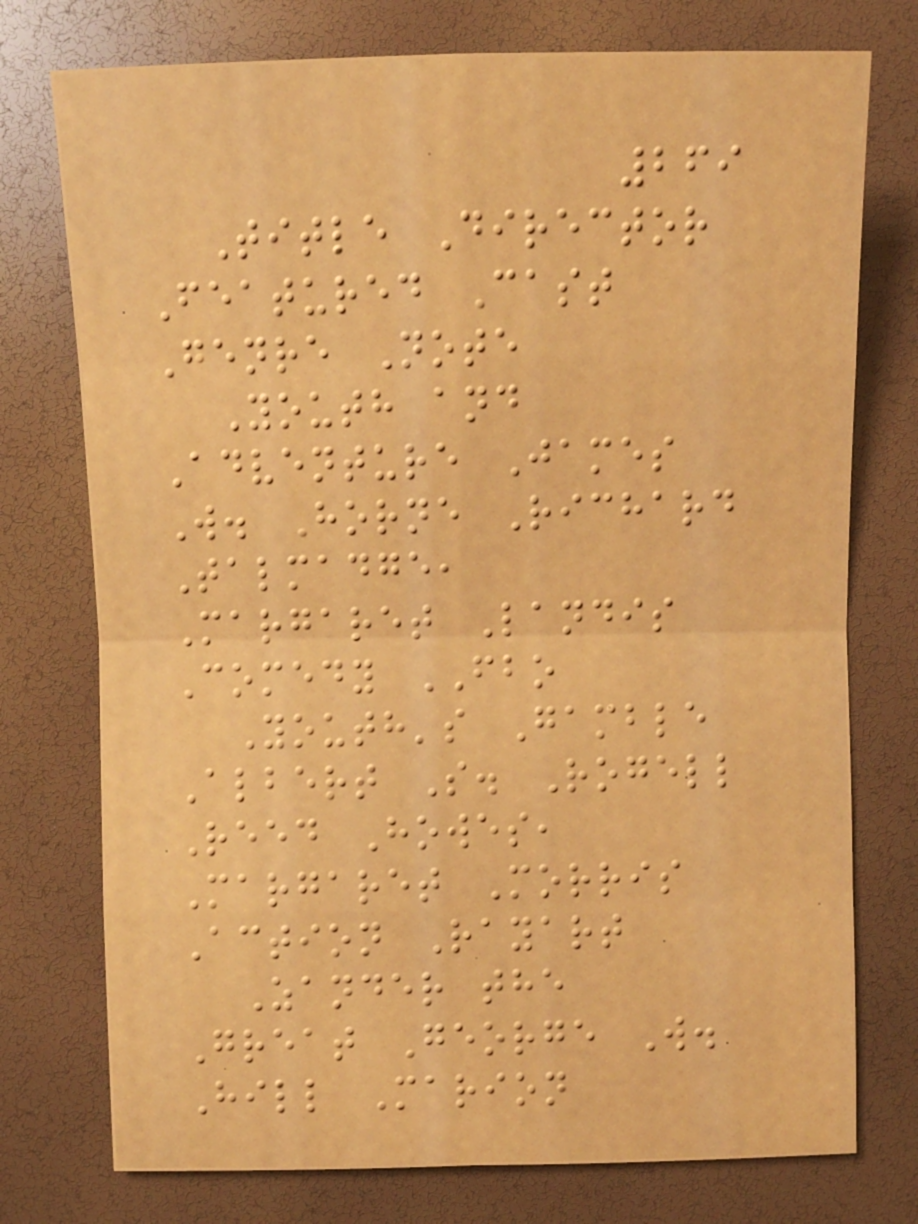269
Title Director
Featured Cast
Genre Note
Youth and
Adventure James
W. Horne Richard
Talmadge,
Margaret Landis
Comedy FBO
Youth's Gamble
Albert S. Rogell
Reed Howes,
Margaret Morris
Action Rayart
Zander the
Great George W.
Hill Marion
